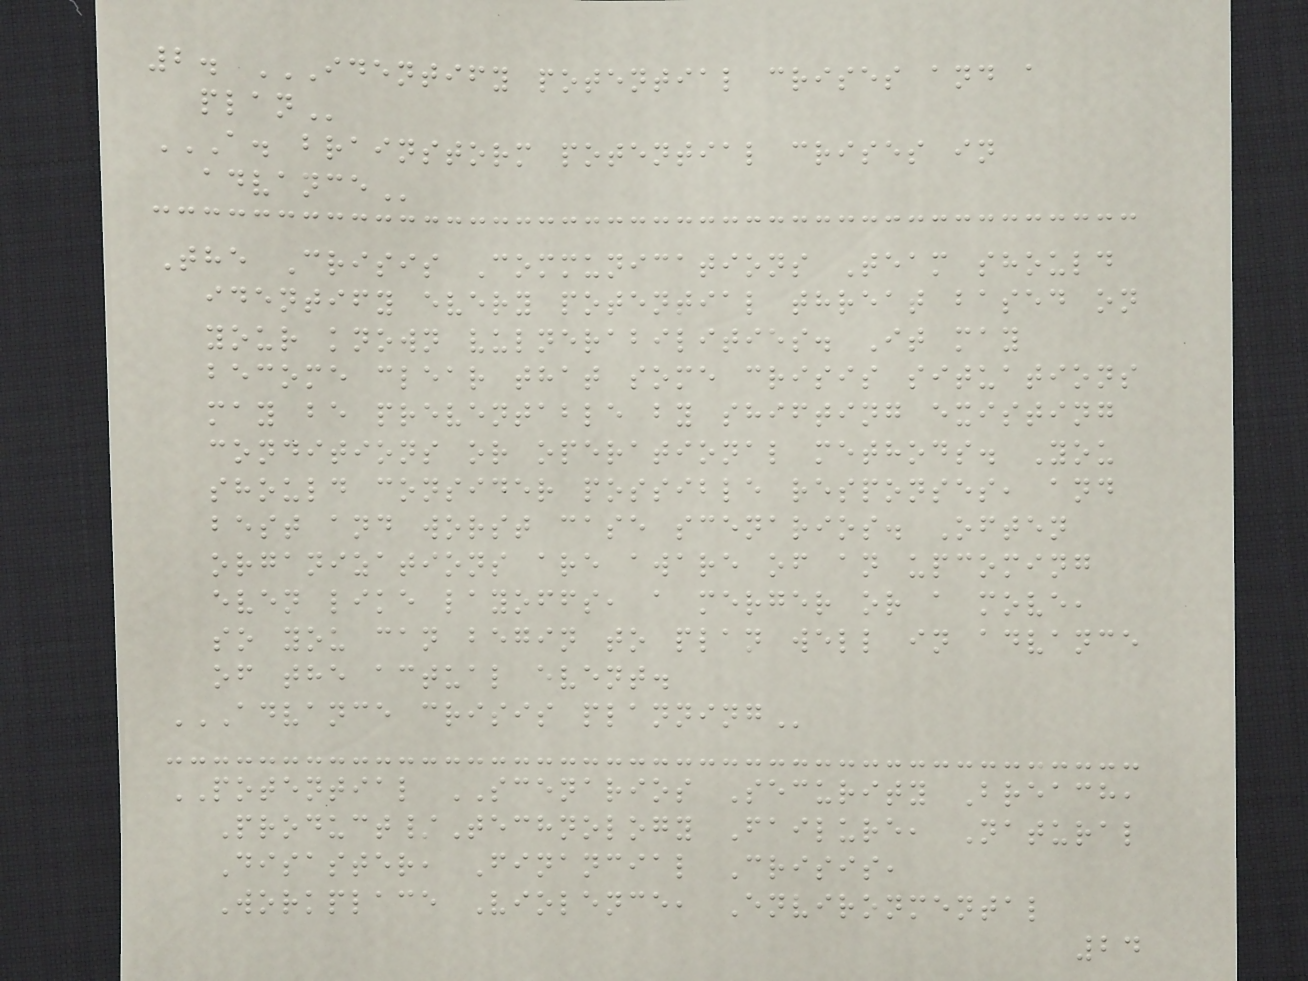2. IDENTIFY POTENTIAL CRISES AND A
PLAN
A. BRAINSTORM POTENTIAL CRISES IN
ADVANCE
The Crisis Communications Team should
identify every potential threat based on
your known vulnerabilities. It may
become clear that some crisis situations
may be preventable by shifting existing
conditions or operational methods. You
should consider possible responses, and
best and worst case scenarios. Often
organizations are aware of an upcoming
even like layoffs, a merger or a move,
so you can begin to plan well in advance
of the actual event.
ADVANCE CRISIS PLANNING
POTENTIAL SCENARIOS Security Breach,
Product/Technology Failure, Natural
Disaster, Financial Crisis,
Workplace Violence, Environmental
24
